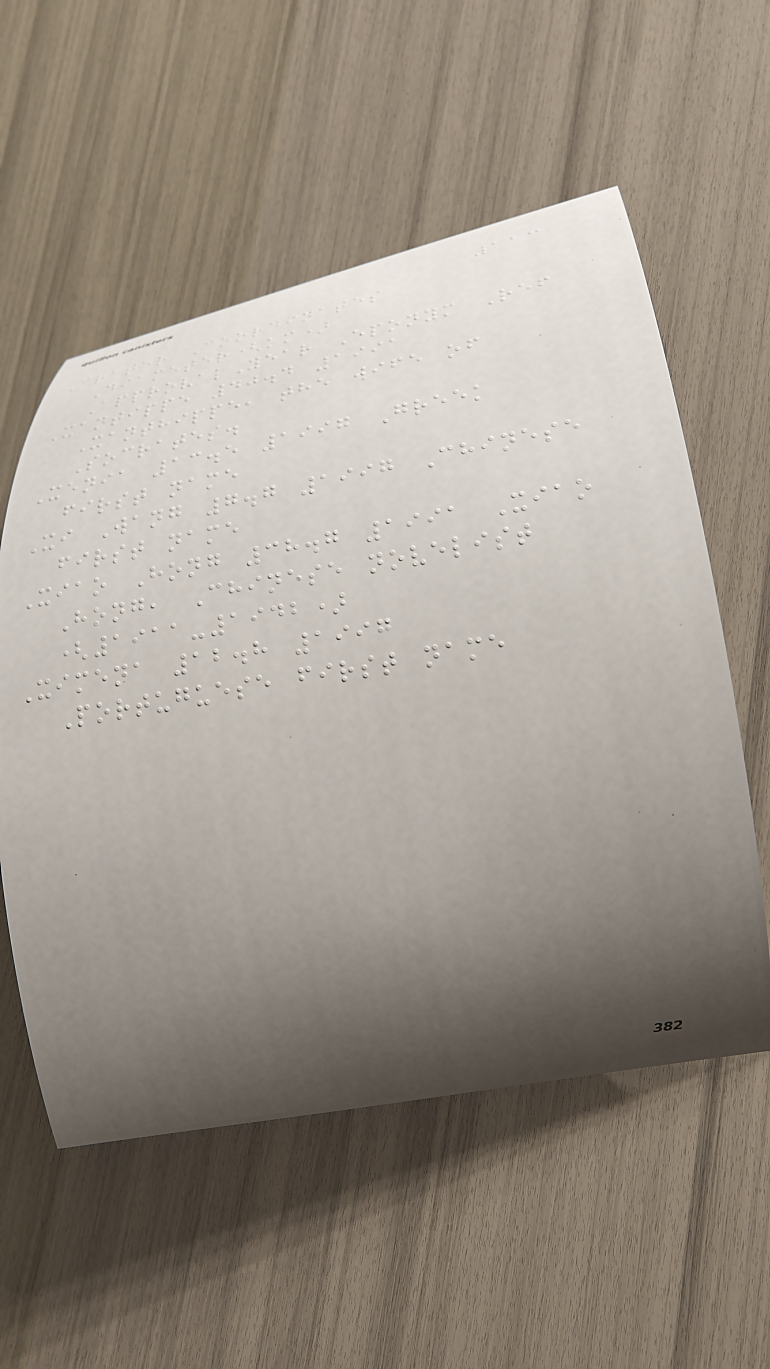113
Crater Coordinates
Diameter(km)
ApprovalYear Eponym Ref
Xantippe 40.4 1991
Xanthippe, the wife of
Socrates.
Xenia 13.5 1997 Greek
first name
Xi Wang 7.7 1997 Chinese
first name
Xiao Hong 38.7 1991 Xiao
Hong, Chinese novelist
(1911-1942)
Ximena 12.8 1997
Portuguese first name
